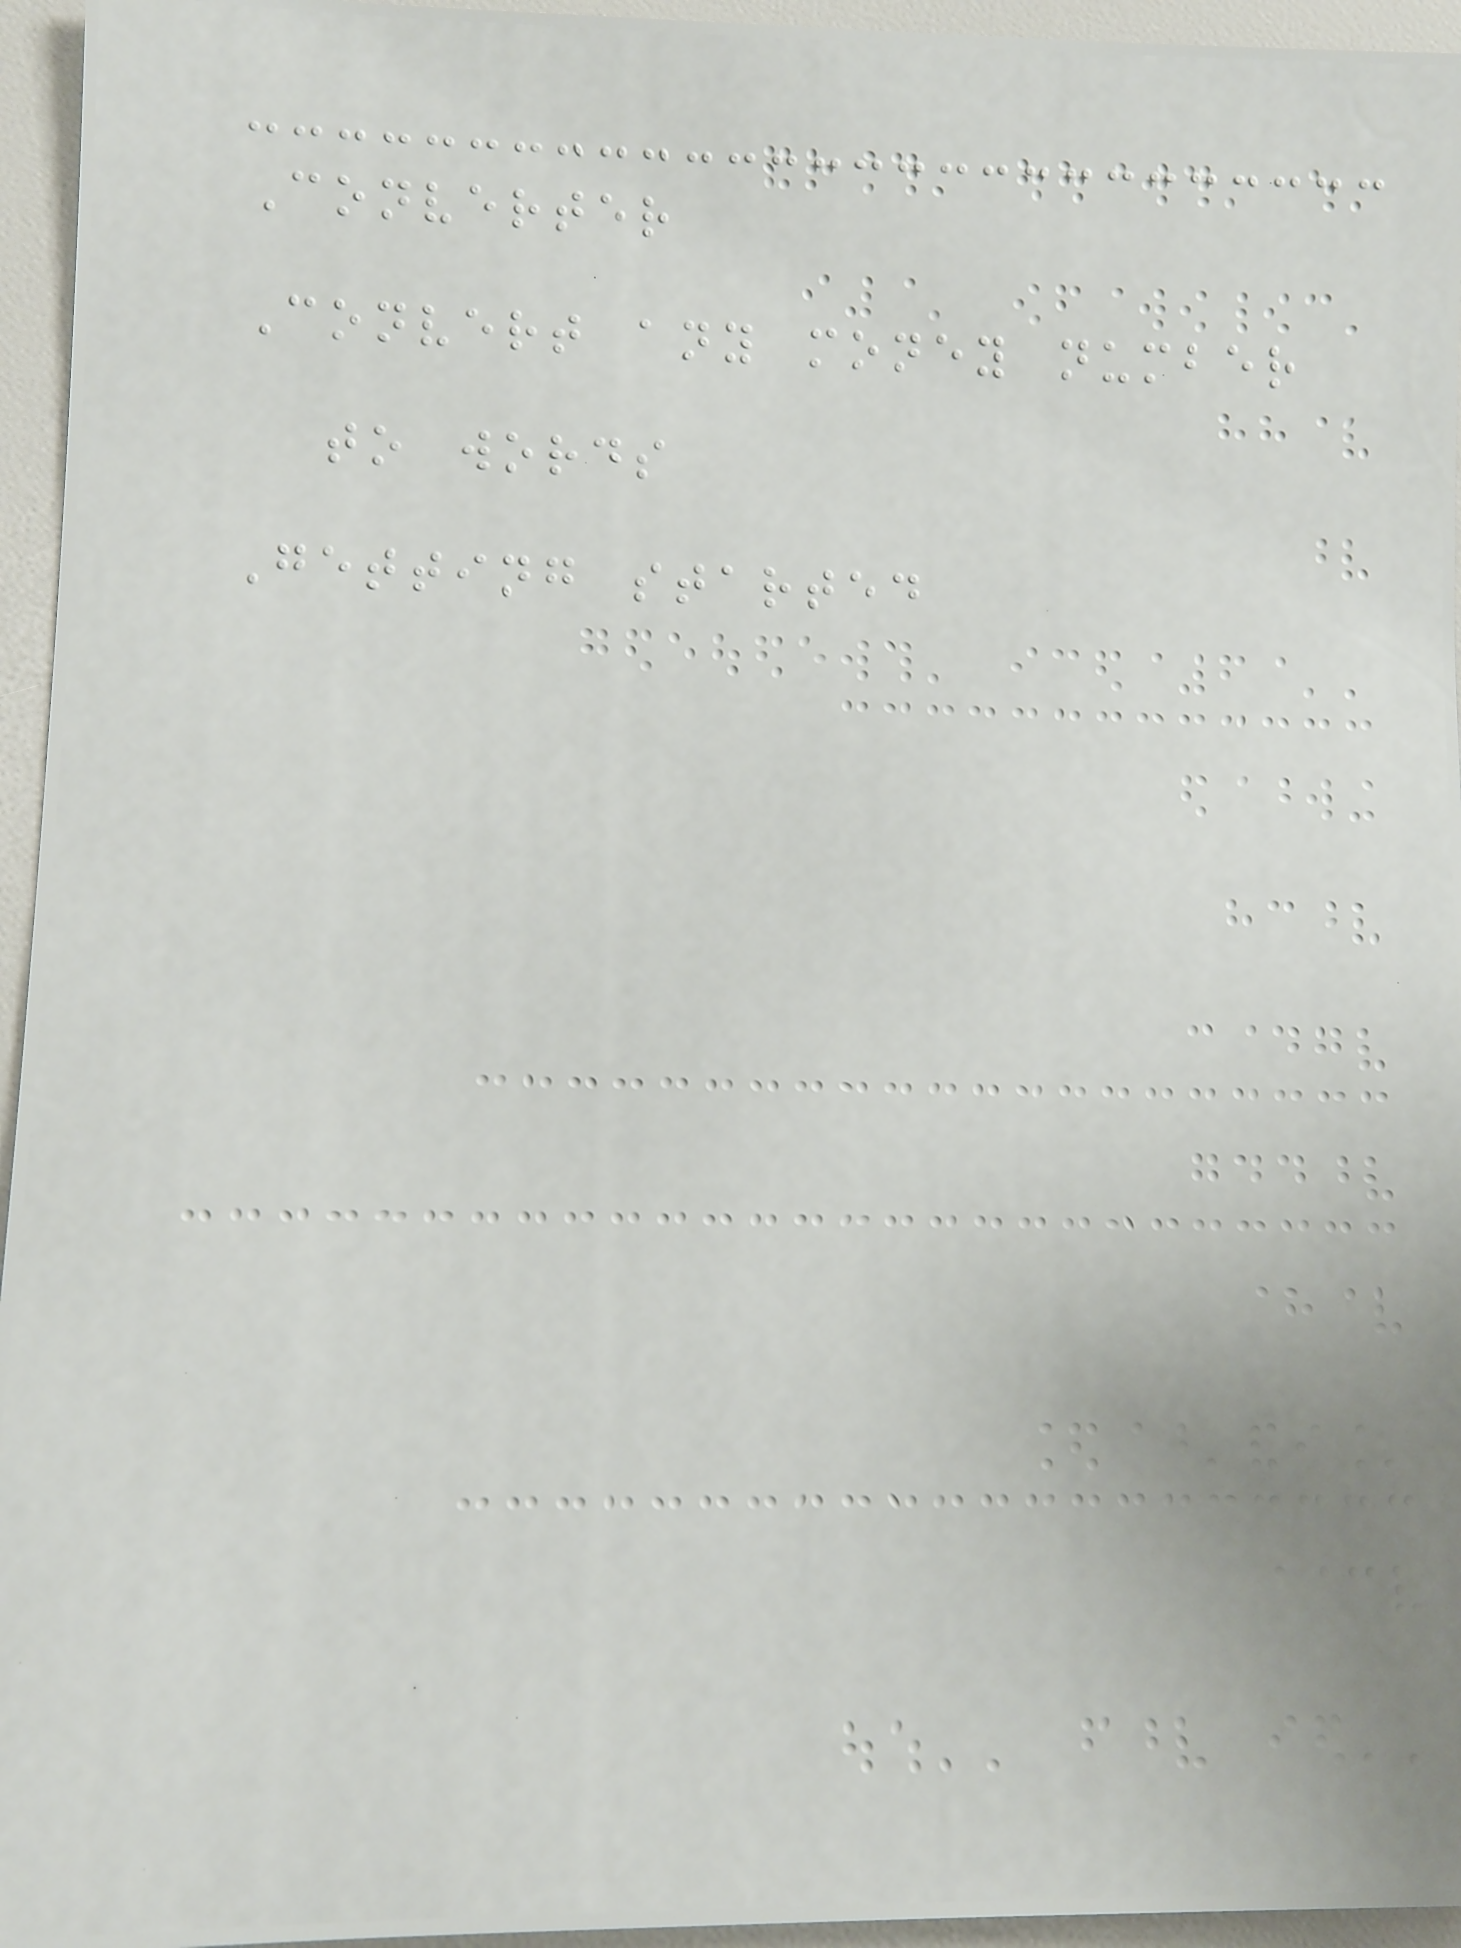Converter
Convert any money number
to words
Getting started
